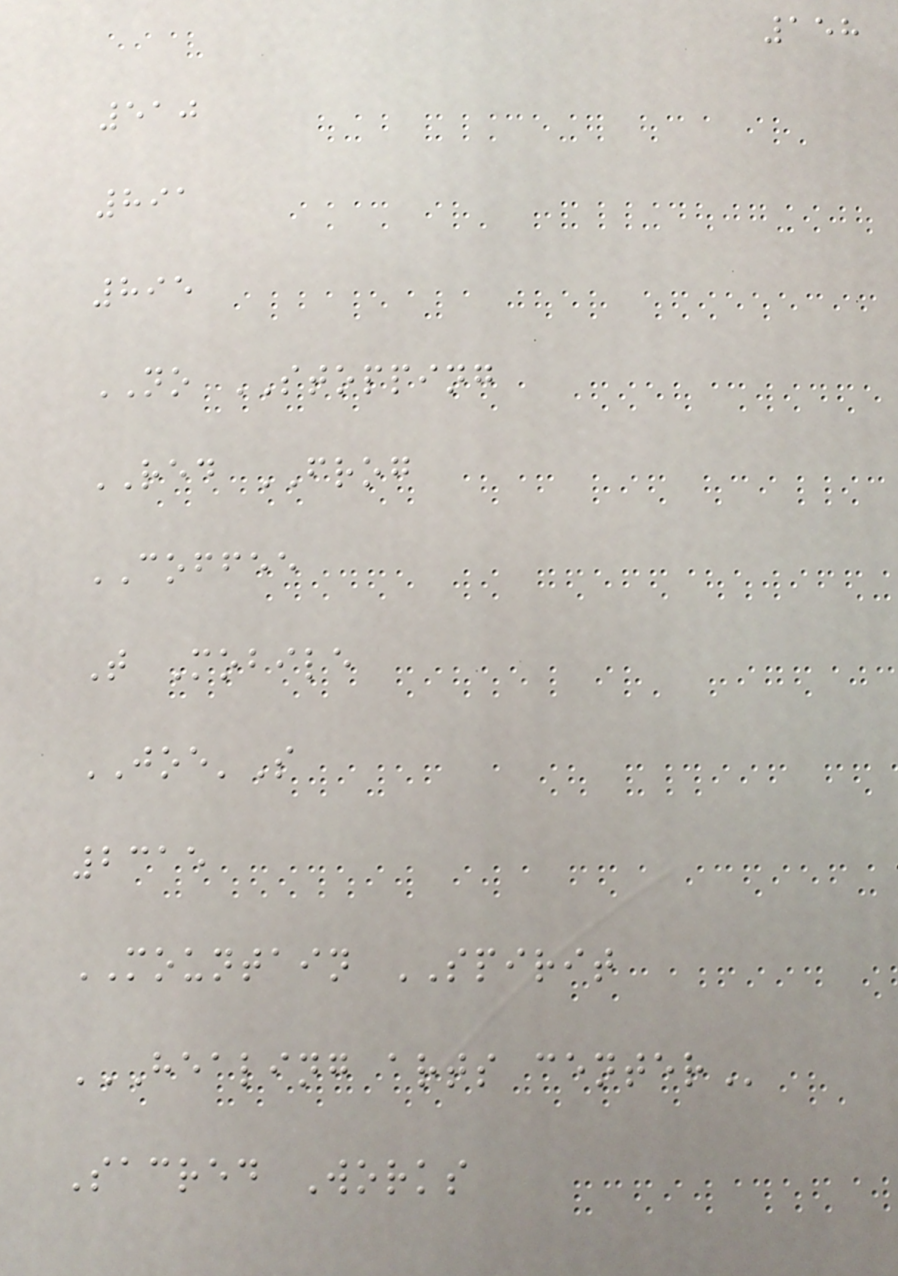158
510
891
895
NO STOPPING
RED FROG
COFFEE
T Mobile
JOE'S
2315
MOUNTAIN SPIRIT
HEALING ARTS CENTER
Sacred Works
